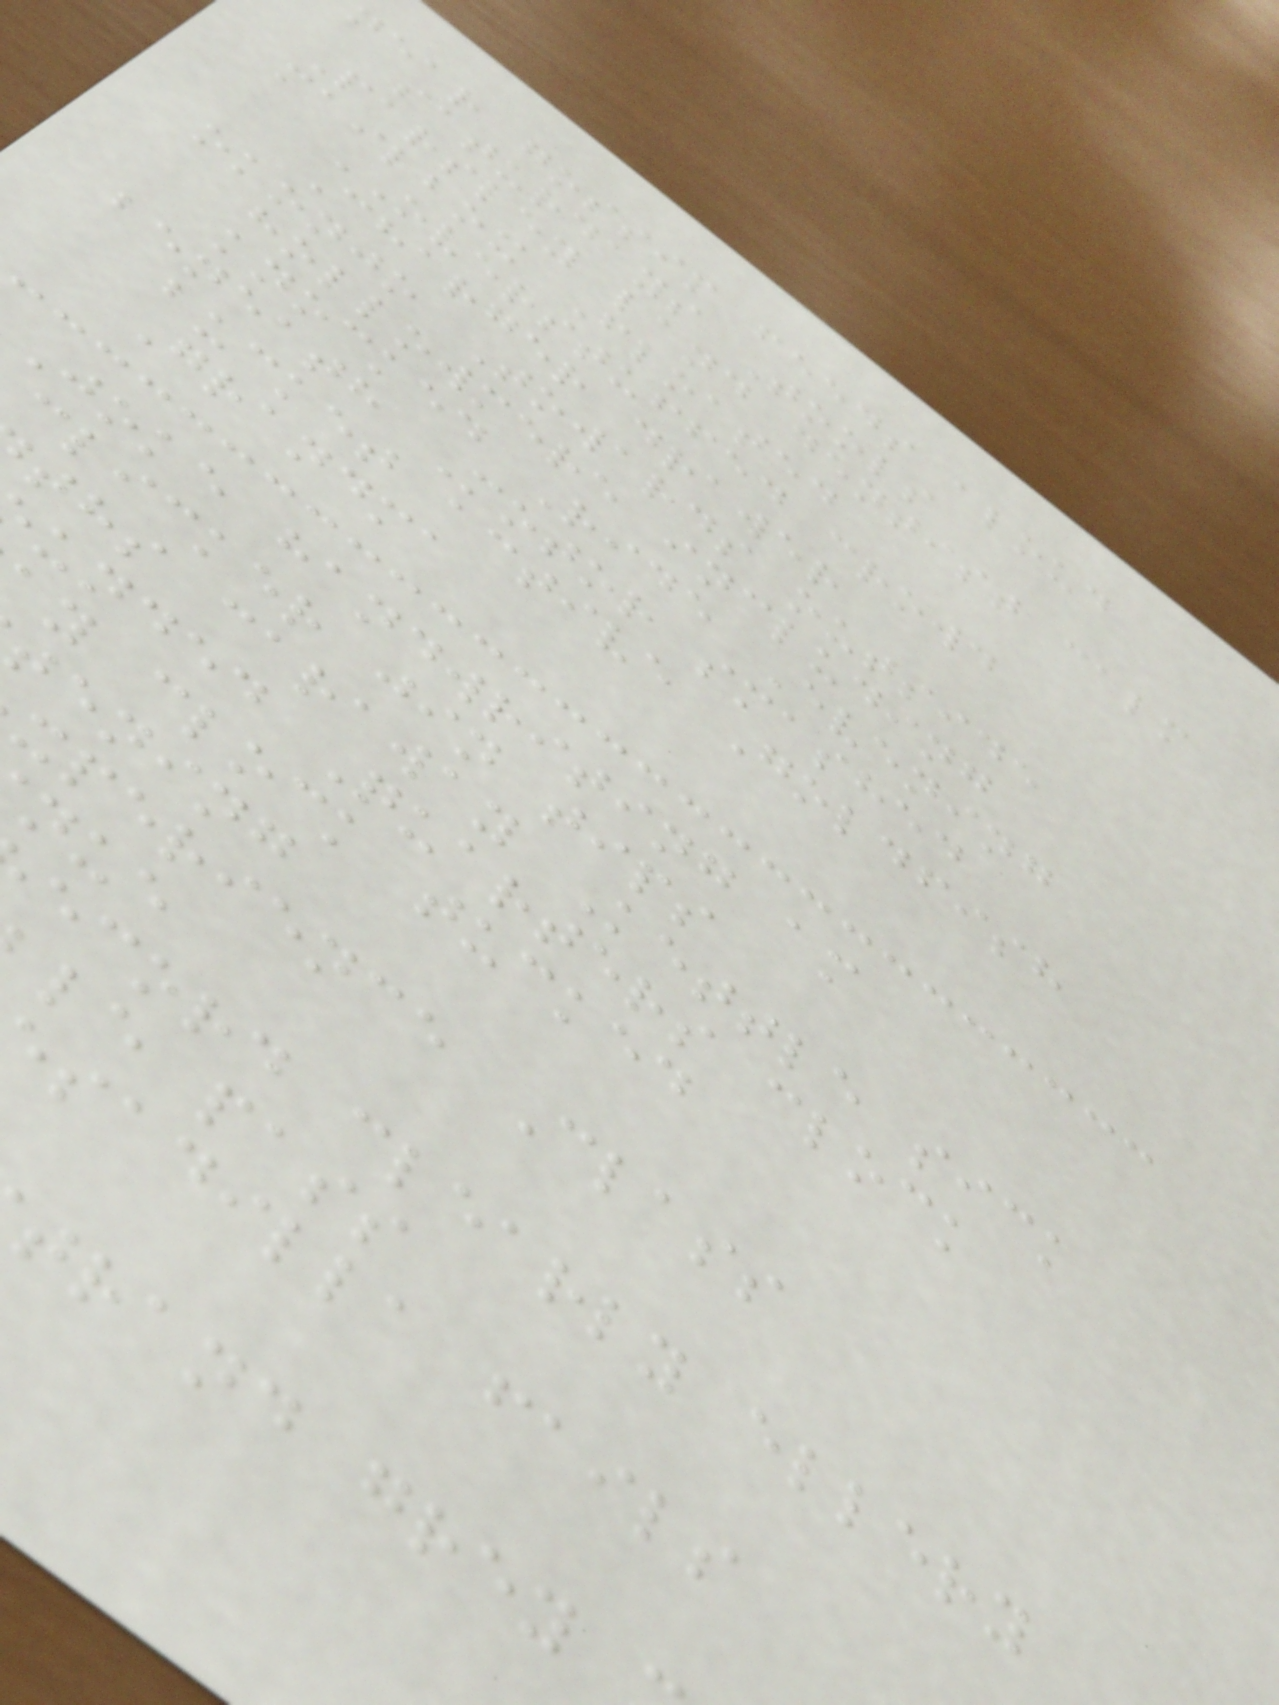near gossip feeds aloud
saturdays Tools
Parsley land dentist calm
mailbox Floated
OVERSTUFFED crowd
Charger drawer
okonjo Towards outside
hollowmere including
knocked Ride Evening
beneath Motor smashed
bucket active Goldfish
Grandma
joke handwriting am
clicker jin tips
ths caraway Kettle sick
unded Quarters clock
y clock tucked
tening
xperience Class
ecord clearly ellery
le pass
sadilla fails
trand grey
